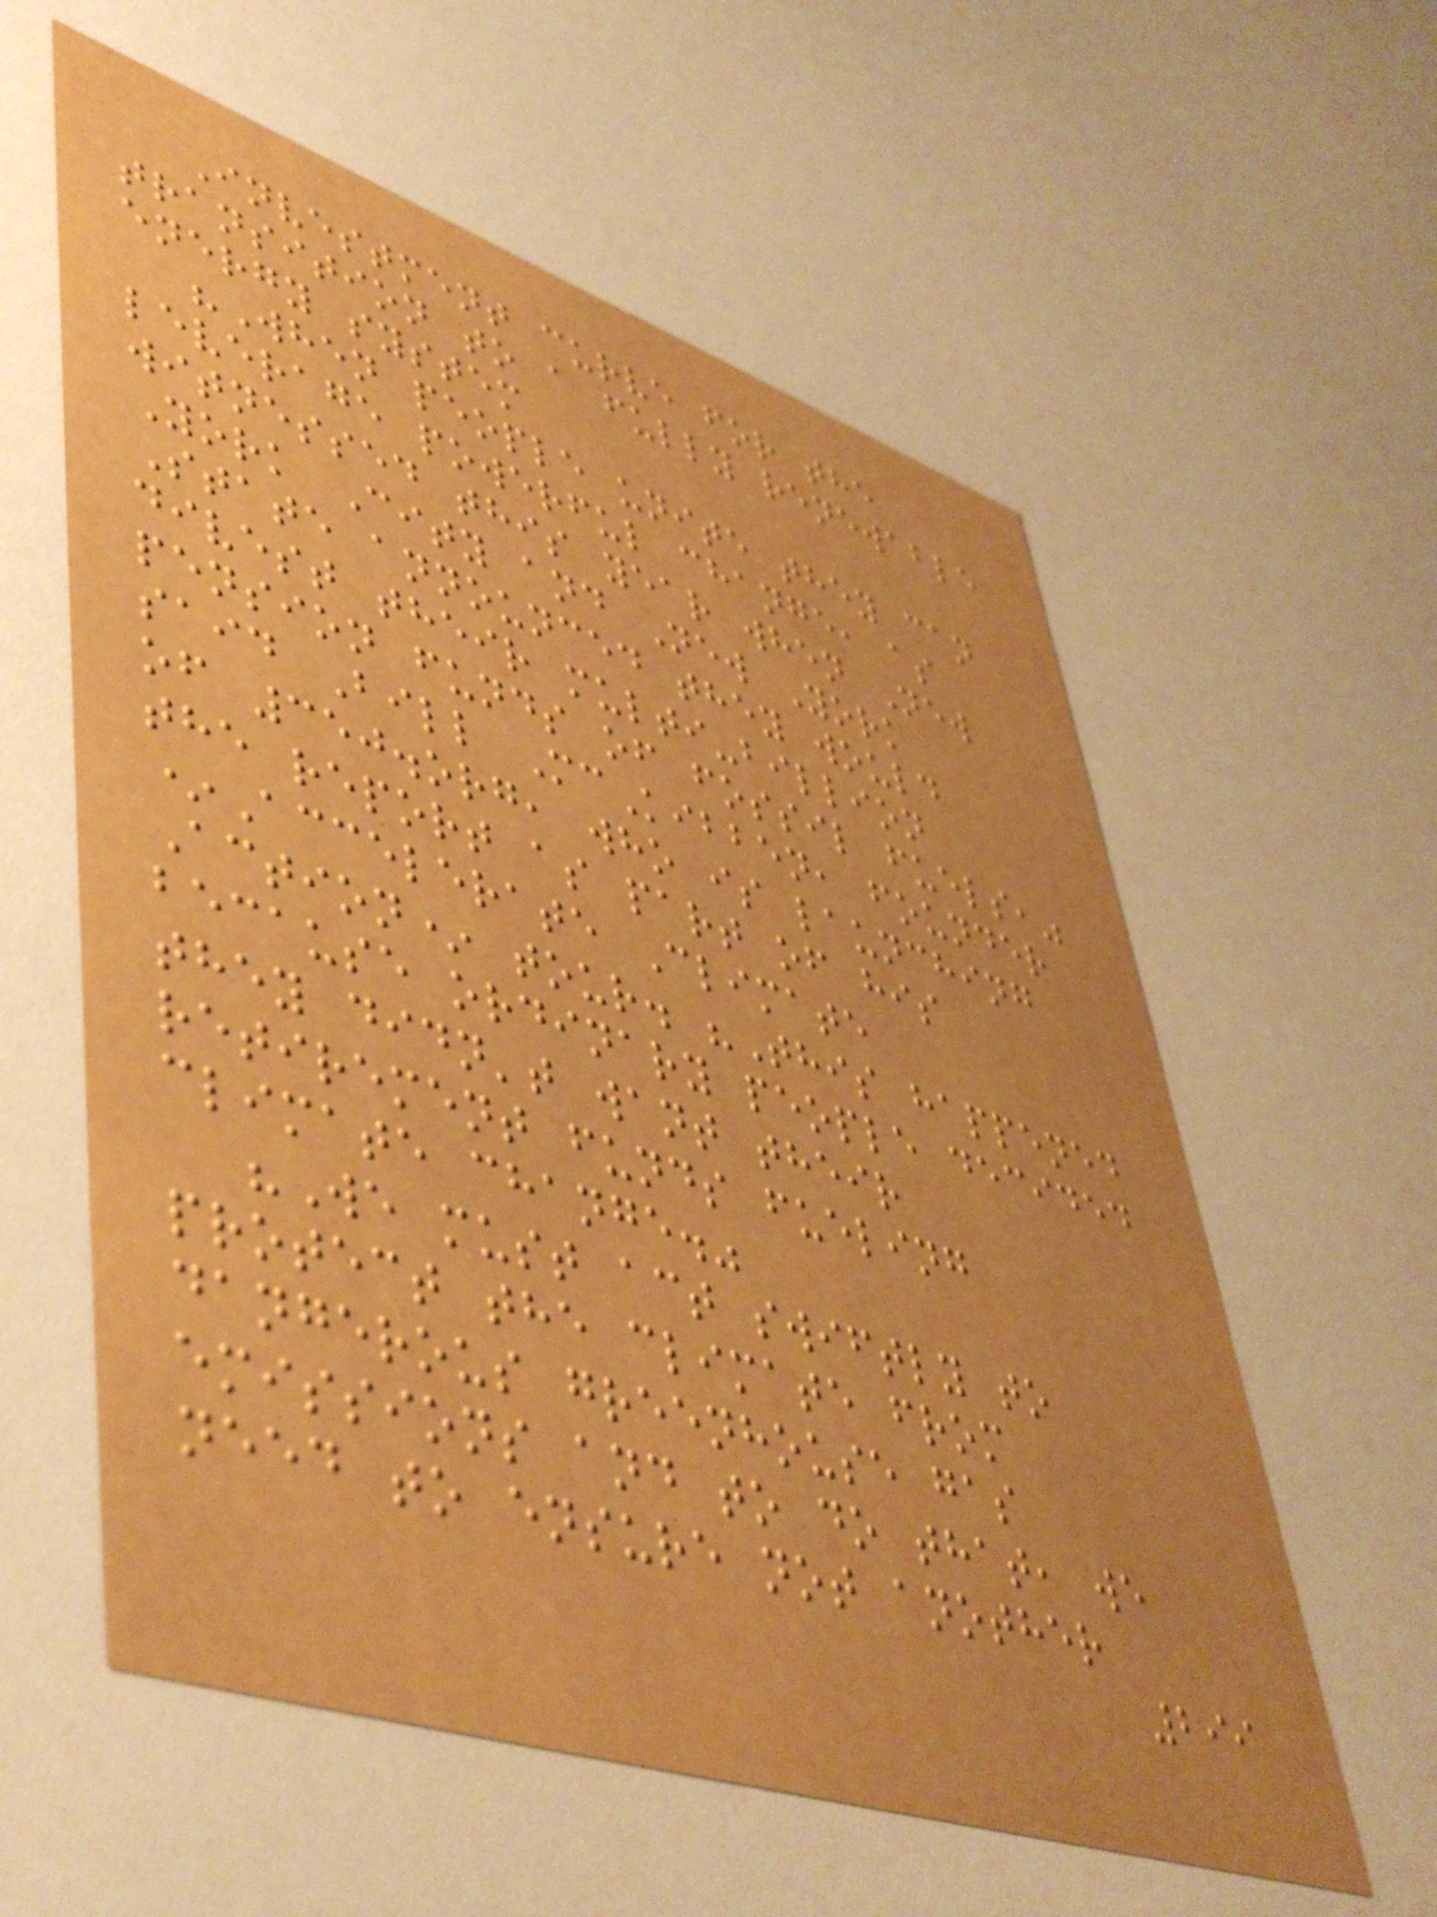Investment curve for the
transition to a fully renewable
energy system
"When people unite they can
leverage powerful change, as
witnessed this year when New
York City and New York
State announced they would
divest their multi-billion
pension funds of fossil fuels,"
said Bill McKibben, founder
of 350.org, who is launching
the report as part of his
*Accelerate Climate
Action* tour. "This happened
because ordinary people decided
they didn't want their
retirement funds fueling
climate change."
"We must act swiftly to
protect the climate from
dangerous greenhouse gas
emissions and to do that, we
need to ensure not another
299
